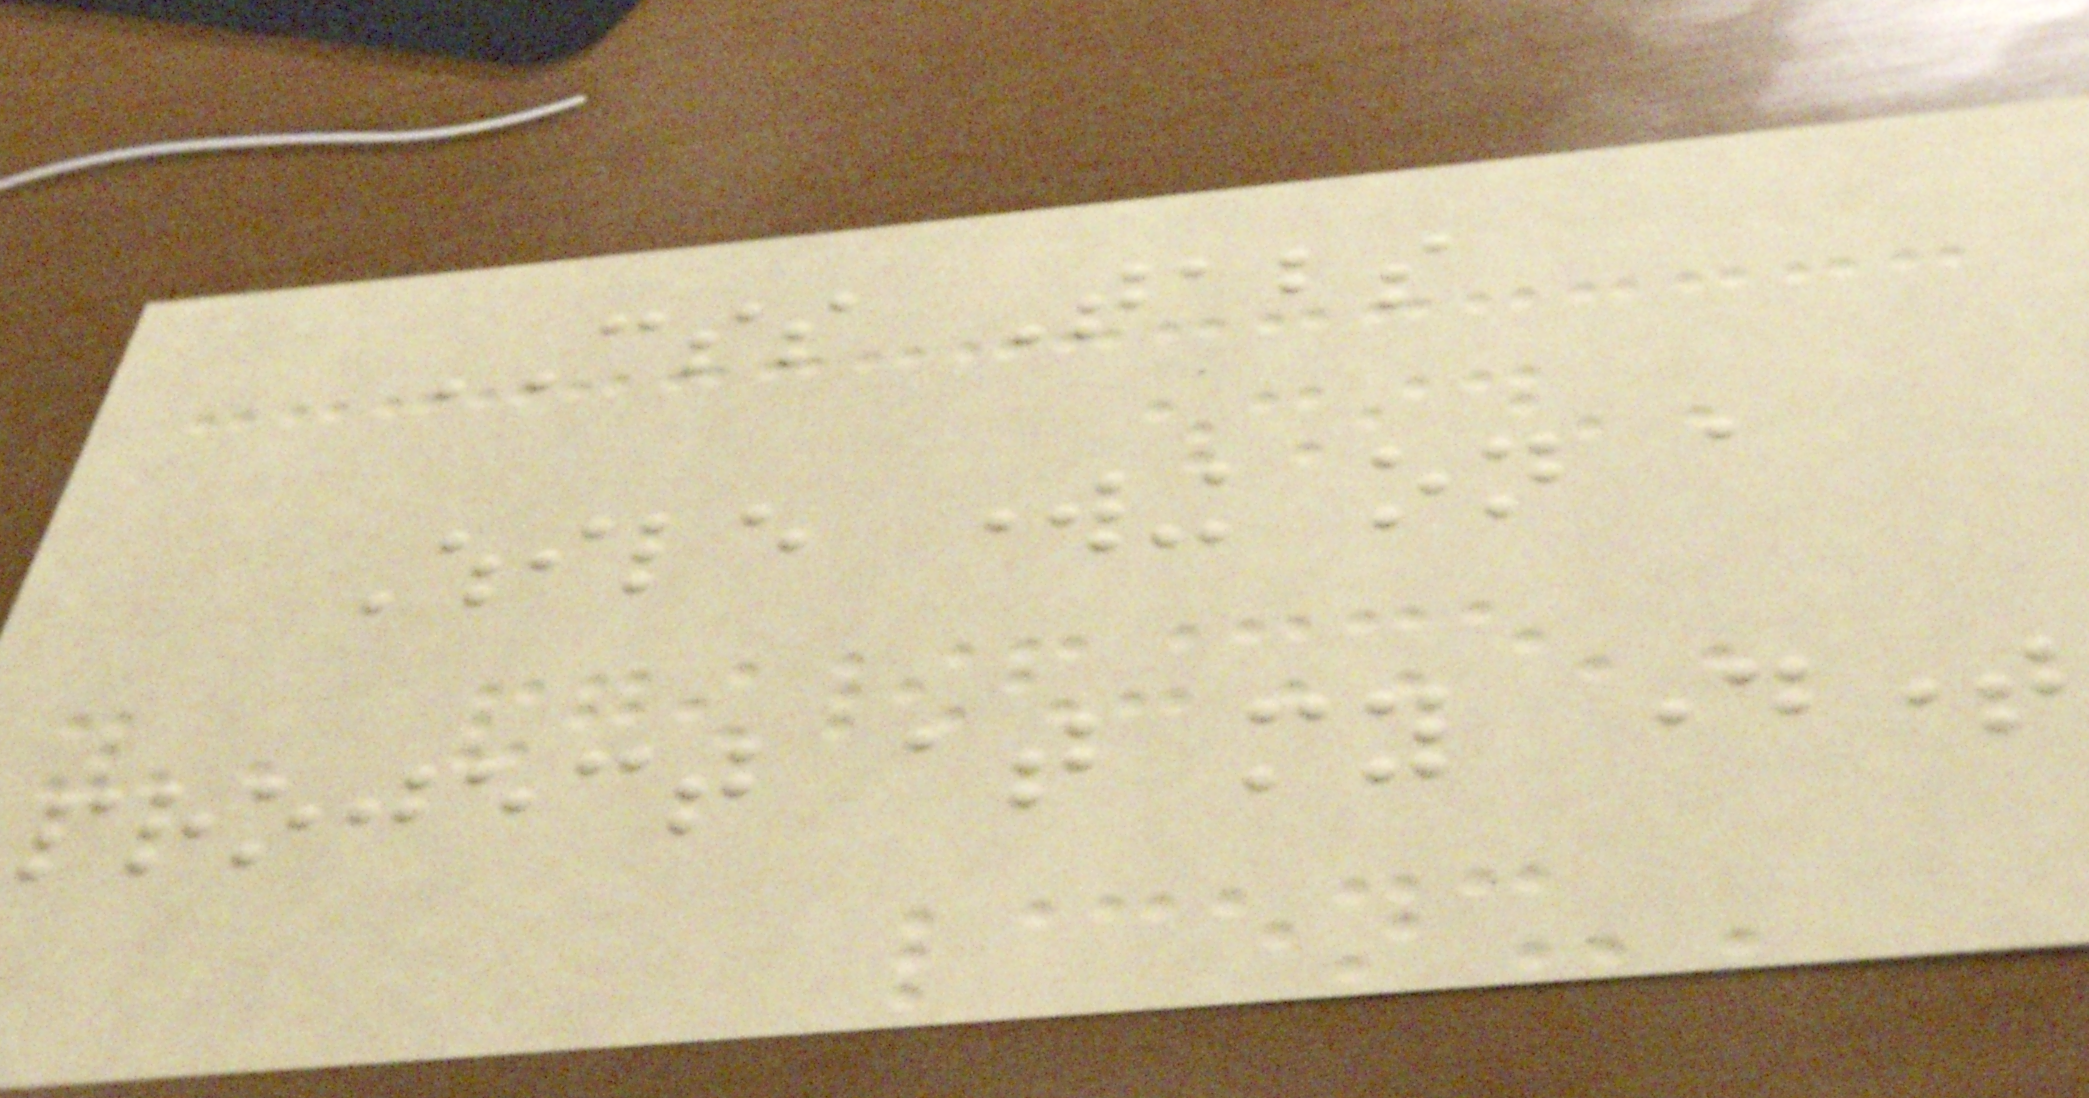CSS Tabs
While working on a
project at my daytime
